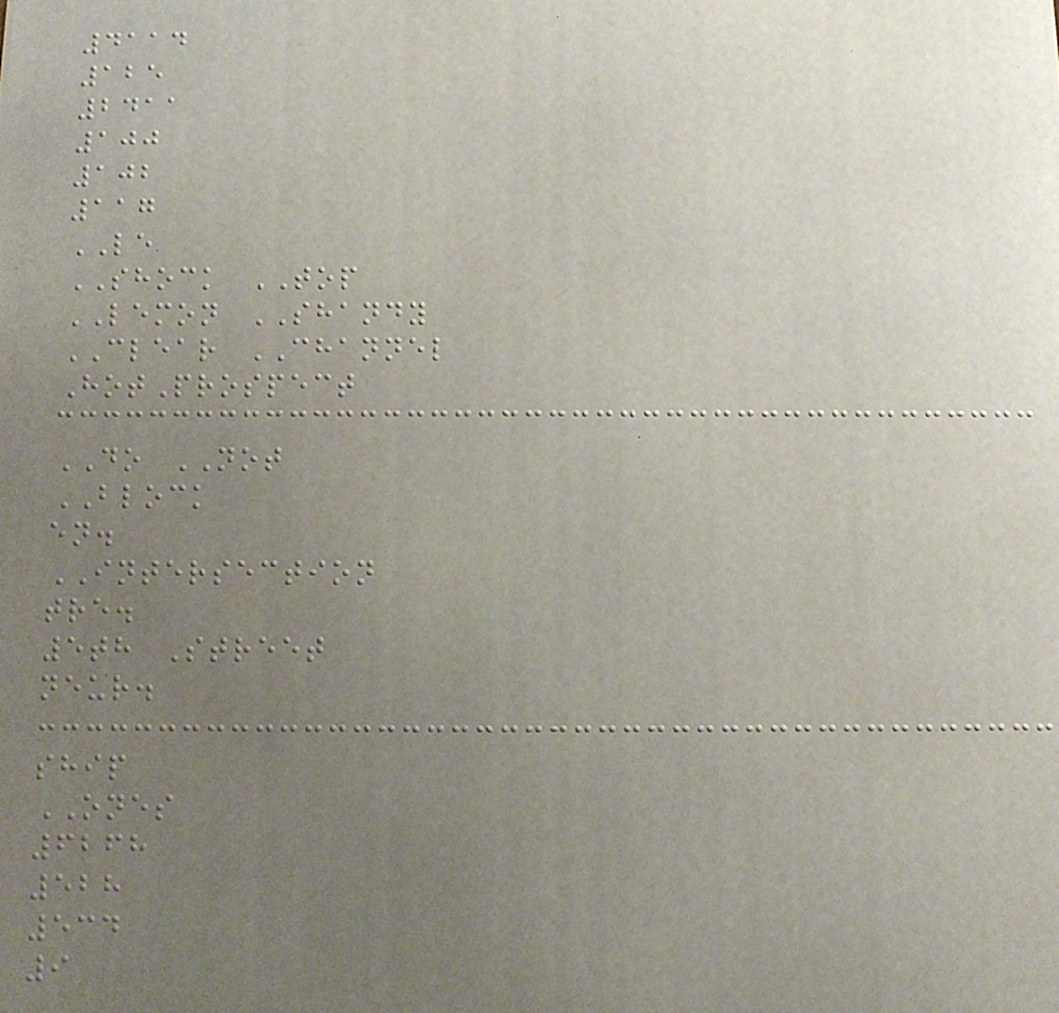4114
125
2411
100
102
117
LE
SHOCK TOP
LEMON SHANDY
CLEAR CHANNEL
HotProspect
DO NOT
BLOCK
en.
INTERSECTION
tre.
5th Street
neur.
ship
ONES
6268
528
534
9
